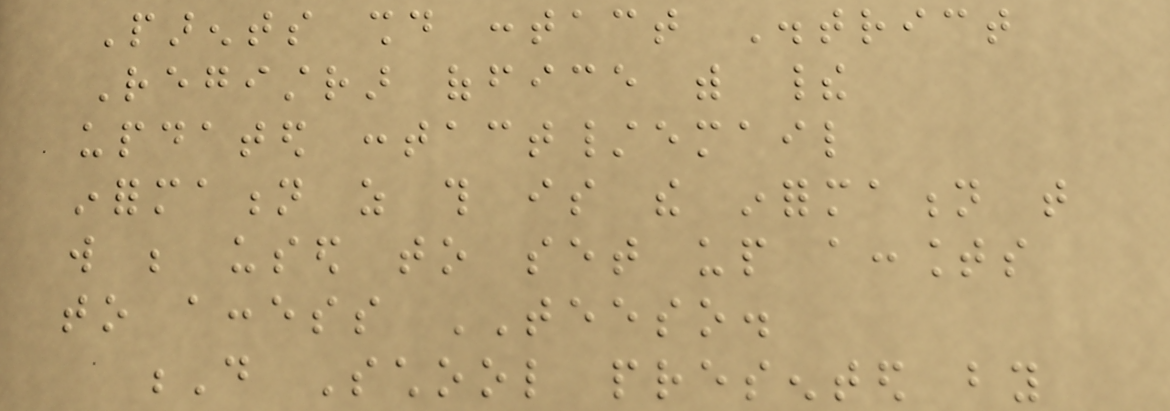Parents should contact District
Registrar office with their
updated contact/email
information as this is the information that
will be used to set up accounts
to access TEESO.
D School presented by
